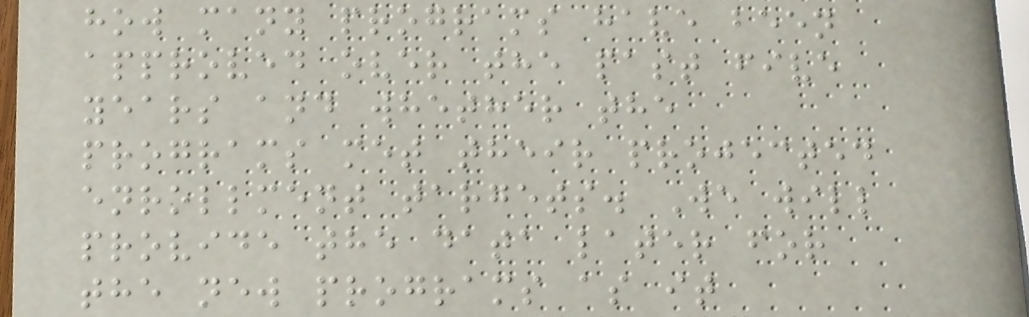how many programs have been
approved over the past five
years and whether the
programs met their projected
enrollment targets. We will
provide the data later for
the new programs as it
